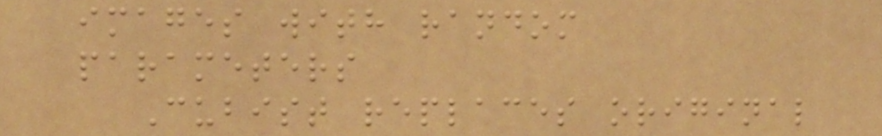images with random
parameters
Cubist replaces original
